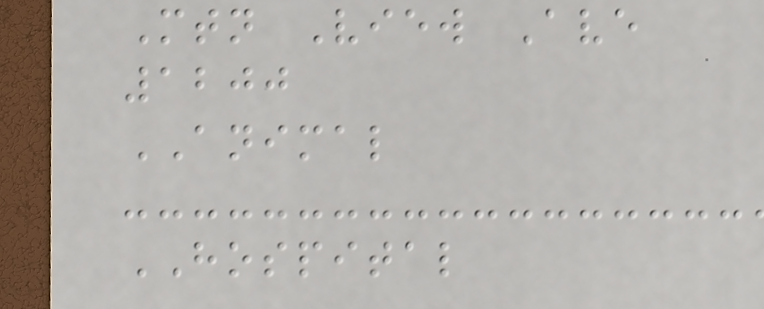Mtn View Ave
1200
ANIMAL
HOSPITAL
